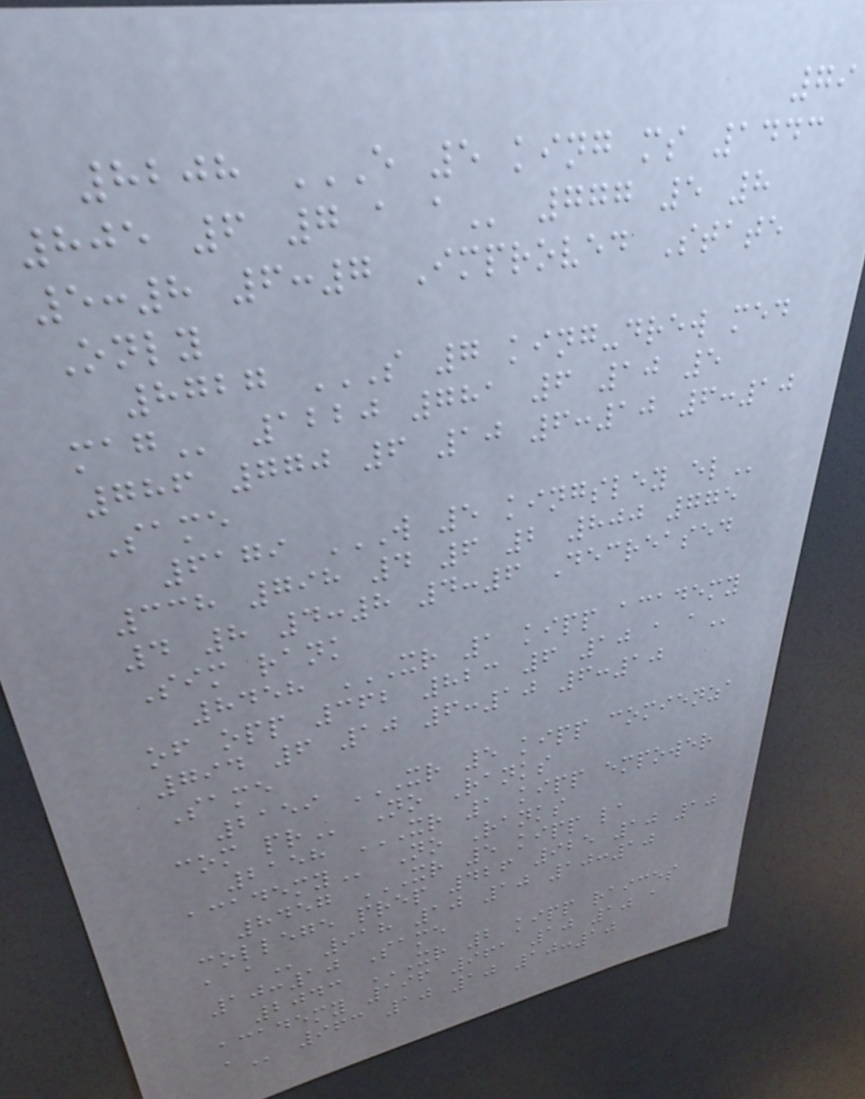79
8208 E 5 KING MS 1443
805 6 7 A A 777 5 8
5:8 6:7 Improved State
Only
8727 S 7 KING-DREW MED
MAG 1220 781 6 10 5
786 770 6 10 6:10 6:10
Same
6179 W 5 KINGSLEY EL
338 798 4 6 2 800 775
4 8 4:8 4:6 Decreased
Sim rank
8458 XR 1 KIPP ACADEMY
OF OPP 362 823 6 10 A A
794 6 10 6:10 6:10
Same
2159 XR 5 KIPP COMIENZA
COM PR No Ranks
2158 XR 1 KIPP EMPOWER
ACADEMY No Ranks
8457 XR 5 KIPP LA
COLLEGE PREP 426 925 10 10
A A 918 10 10 10:10
10:10 Same
2043 XR 2 KIPP RAICES
ACADEMY 196 961 10 10 A
A 963 10 10 10:10
